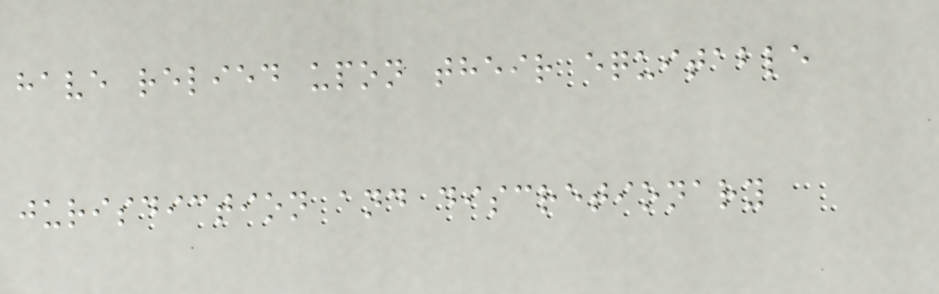have relied upon their equitable
jurisdiction and discretionary
